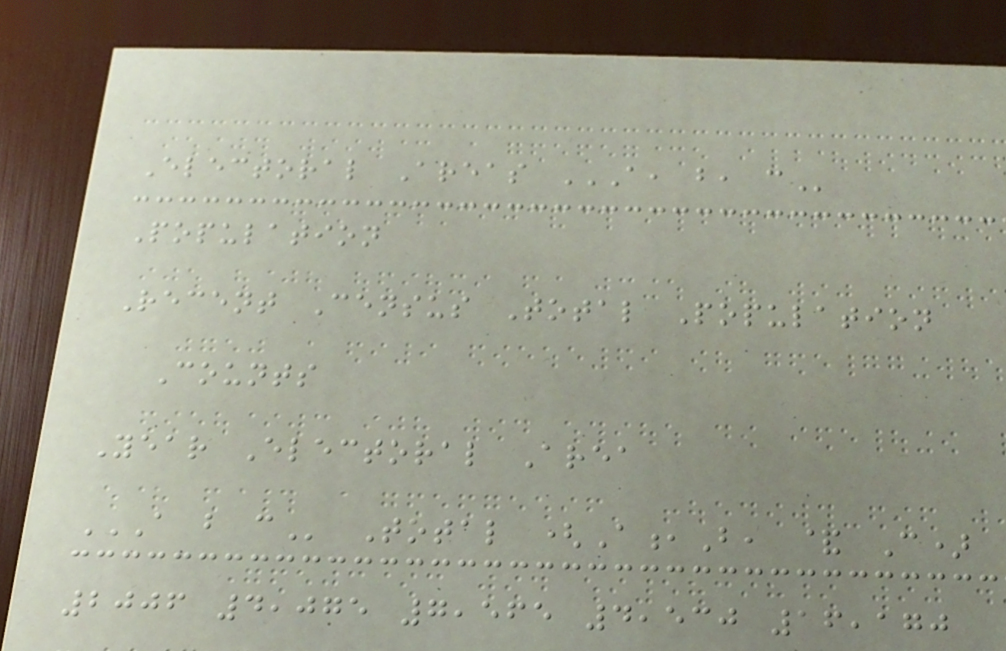Electoral Areas A, B, C
Population
Recent Census Total Population
Counts
Year Electoral Area
A B C Total (A,B, & C)
2006 4,075 7,565 4,530 16,170
